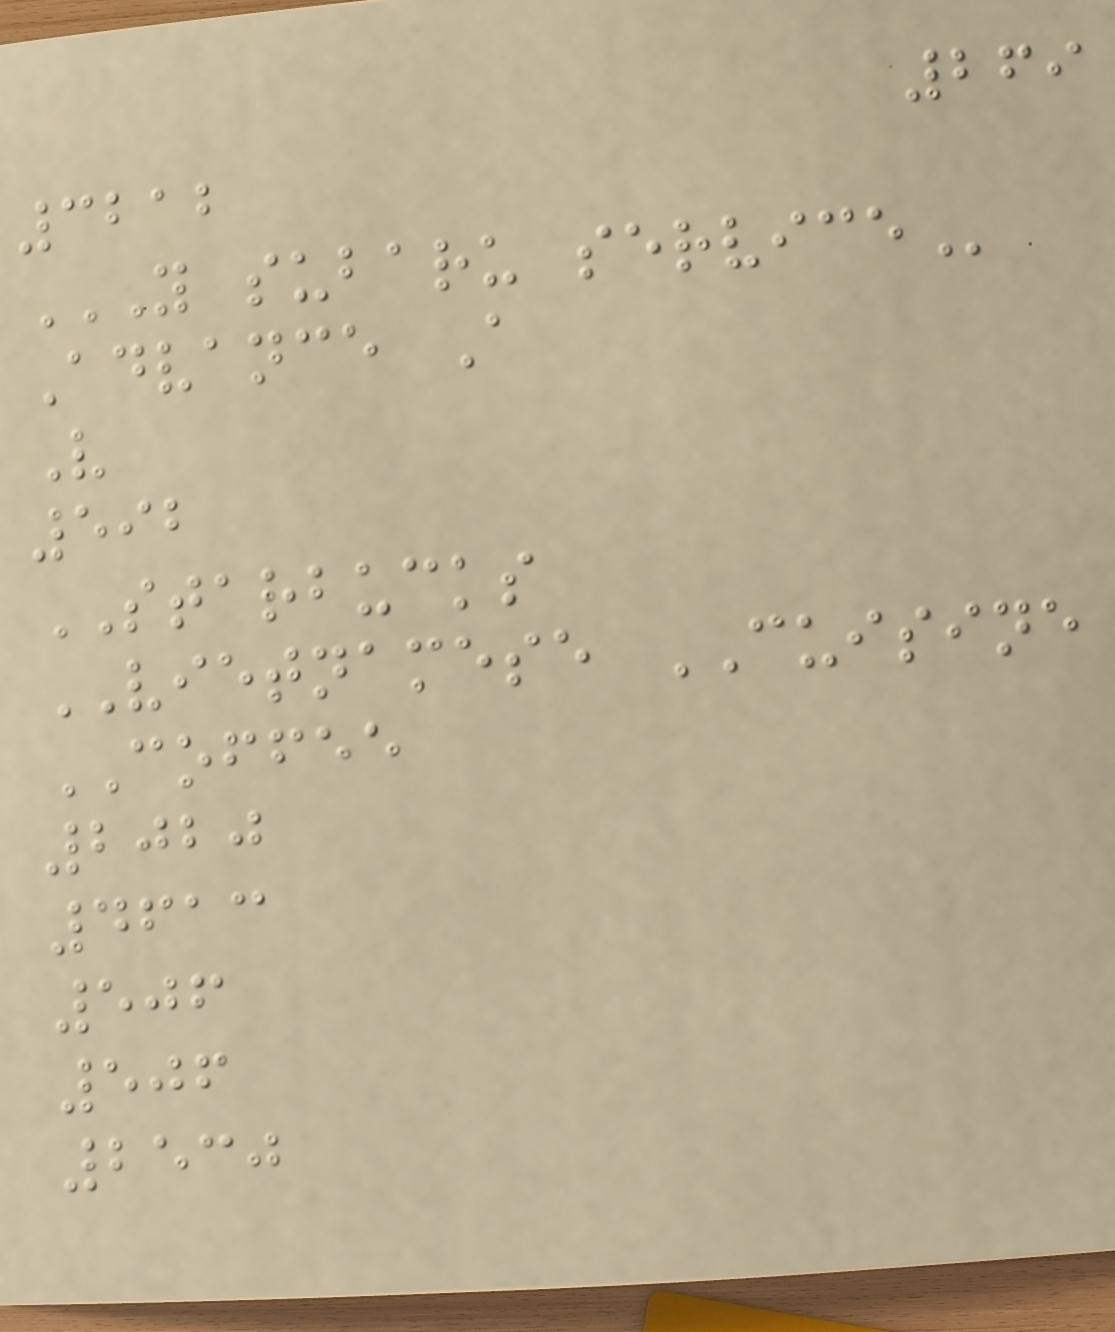269
3212
Y SUBARU SERVICE
Advance A
V
592
STARBUCKS
VIETNAMESE CUISINE
COFFEE
2020
4613
506
506
2530
